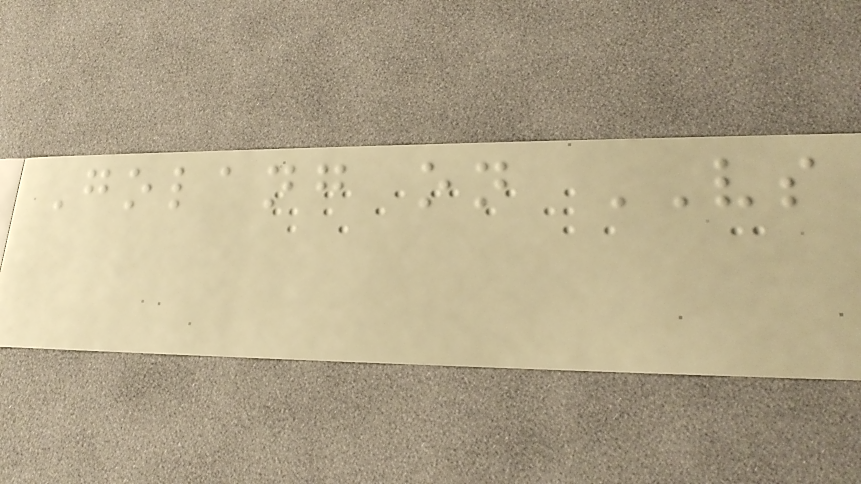Golang on VS
